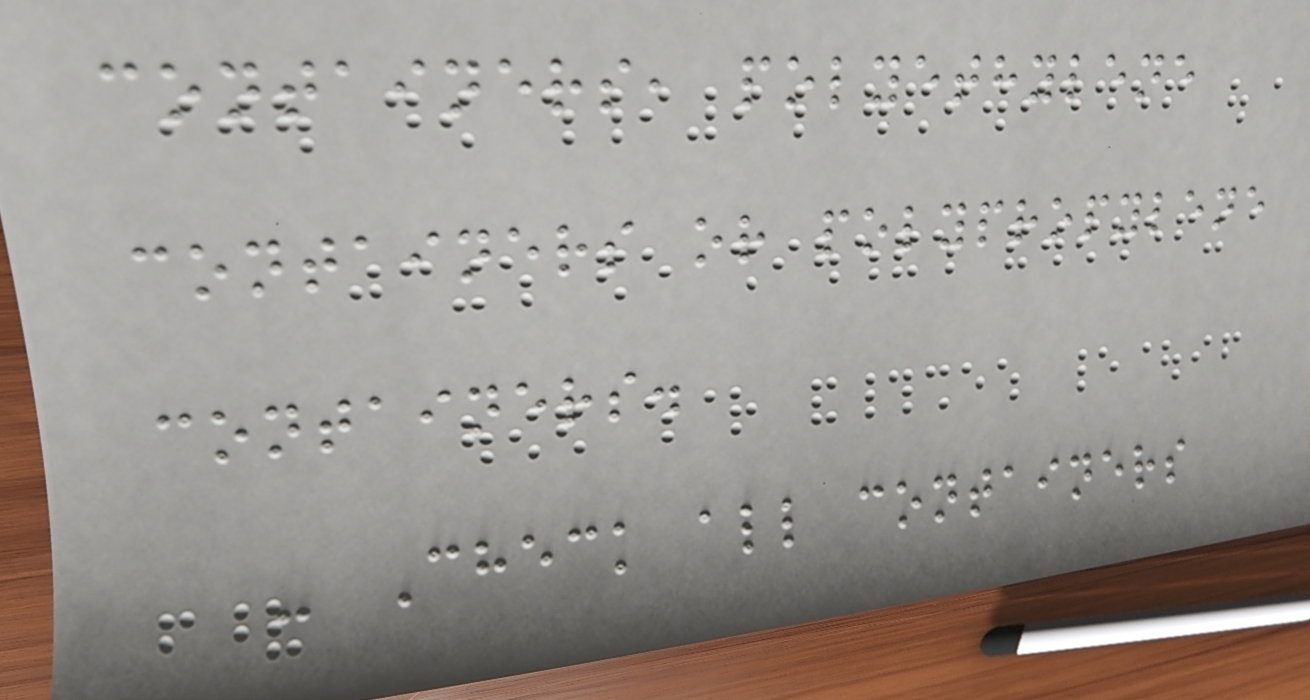containers, polyethylene
containers or polypropylene
containers.
- Check all containers
